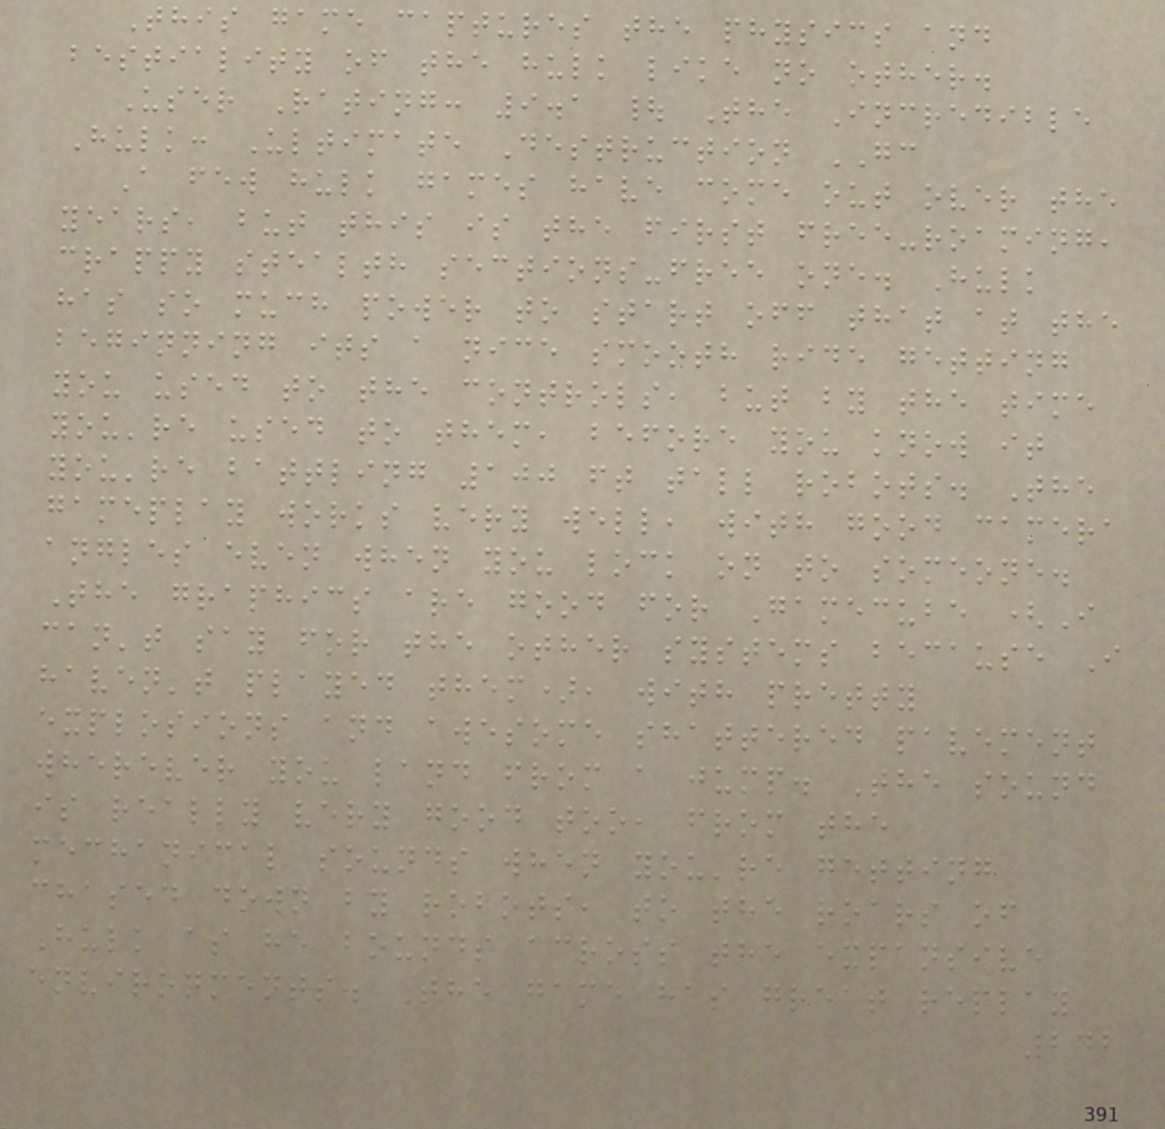This game captures the physics and
bestiality of the hulk like no other.
User Rating: 9.1 | The Incredible
Hulk: Ultimate Destruction GC
A few hulk games have come out over the
years, but this is the first free-roaming,
crappy stealth sections-free one. Hulk
has so much power to start off that at the
beginning its a nice smooth ride getting
you used to the controls, but by the time
you're used to them, before you know it
you're battling 100 ft tall robots. The
gameplay works very well, with good camera
angles even when you lock on to someone.
The graphics are good for Gamecube (I
can't say for the other systems because I
haven't played them), with pretty
explosions and awesome shattered pavement
wherever you land from a jump. The sound
is really very good too, from the
mechanical sounds when you're getting
chased down by robots, to the roars of
Hulk as he bounds across the expansive
environments. The game has great replay
242
